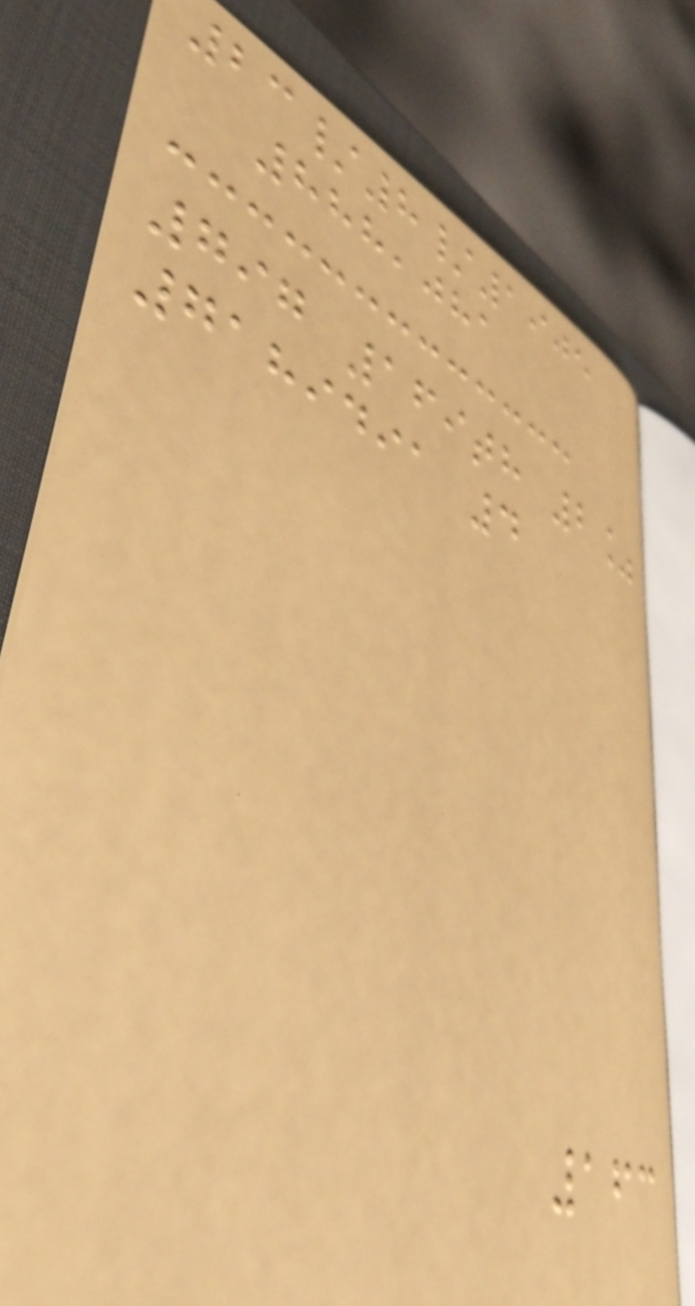23/8/1905
888,081
797 169th 2%
7189491 4
163
